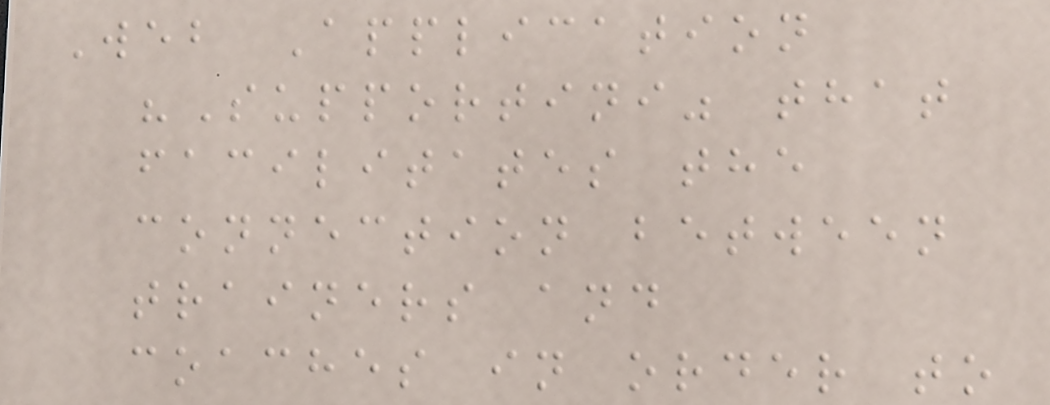Web Application
"Supportini" that
facilitates the
connection between
trainers and
coaches in order to
